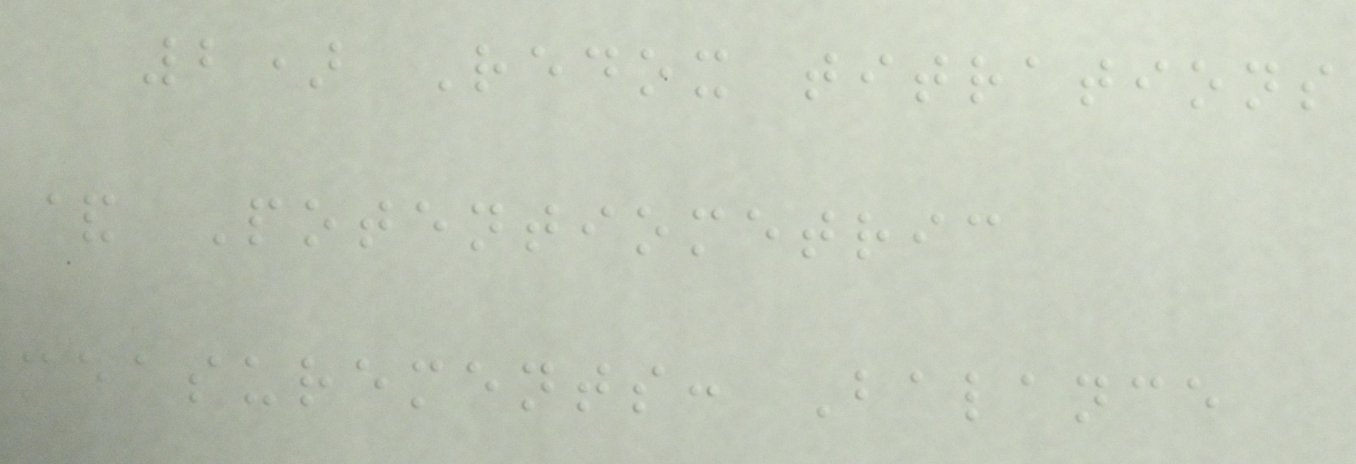2) Redox titrations
& Potentiometric
measurements: Balance
